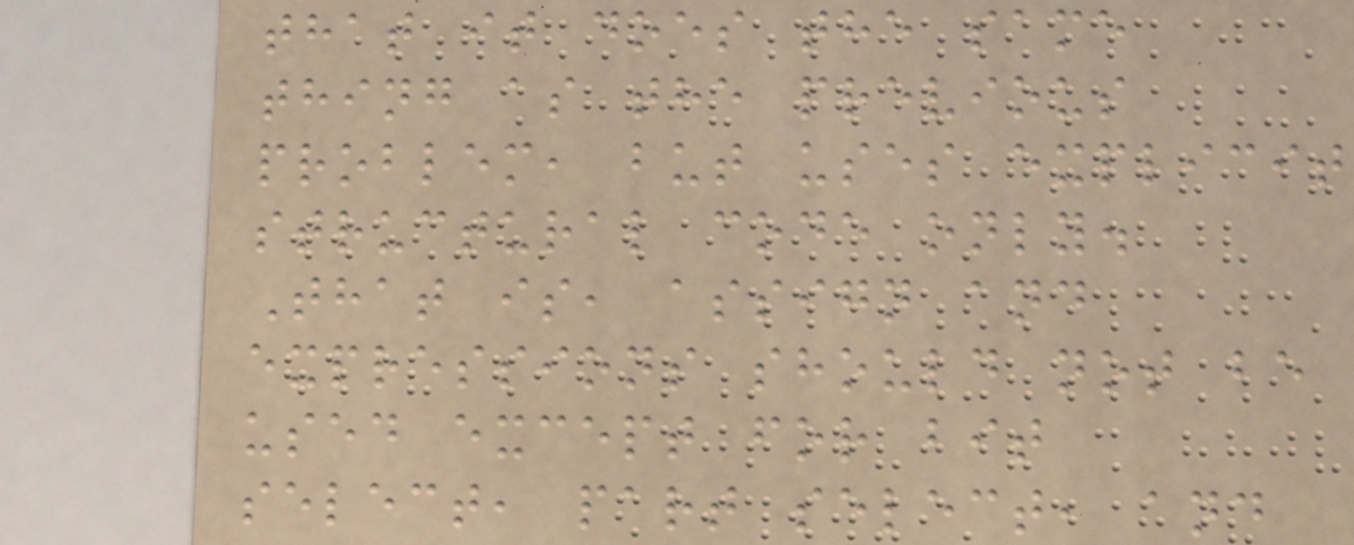that it does the same
thing as the previous
problem, but uses explicit
structural code only.
That is, assign and
expressions should not be
used except for bit
select, part select, and
